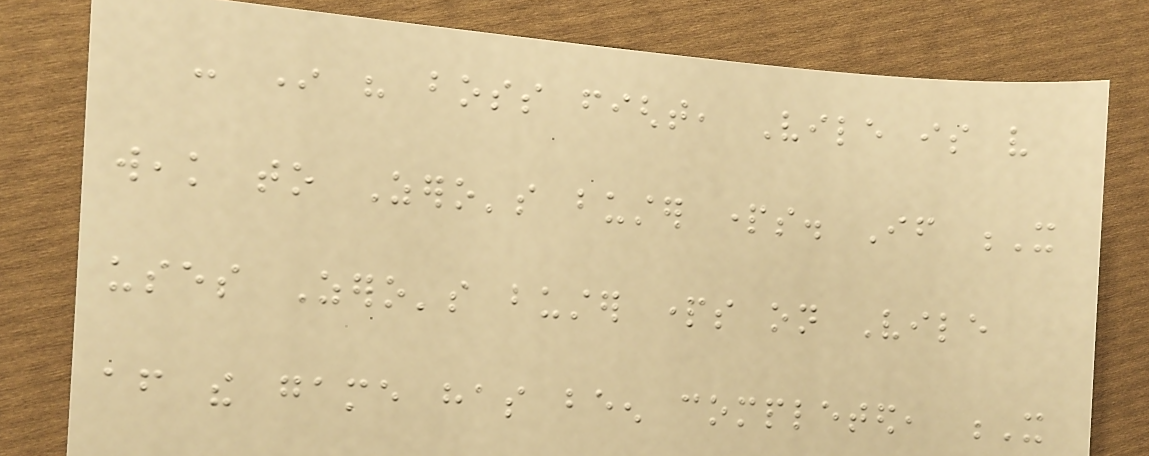- In his boss fight, Vile is very
weak to Zero's buster parts. If X
uses Zero's buster parts on Vile
after the game has been completed, X
